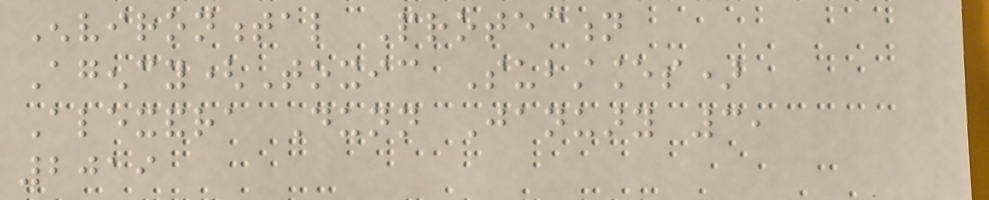Environmental Protection
Agency(Toxic Substances)
Alexandra Dunn January 3,
2019
